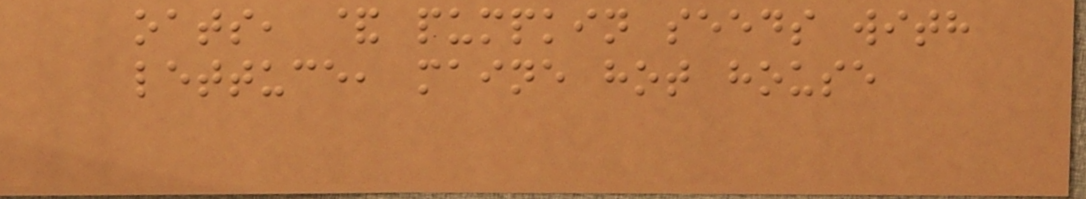oats, & pumpkin seeds with
lettuce, maine hot house
